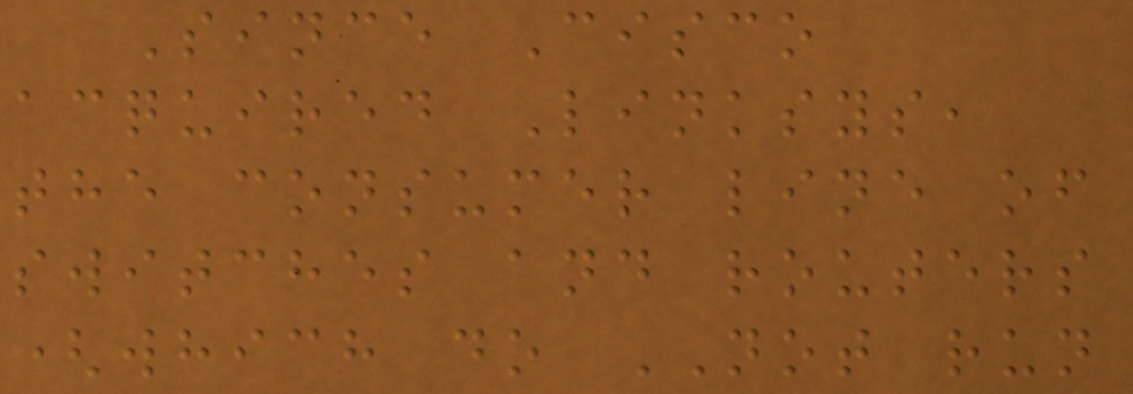Since Cisco
acquired Linksys,
the consumer line of
switches and routers
(which do NOT run
